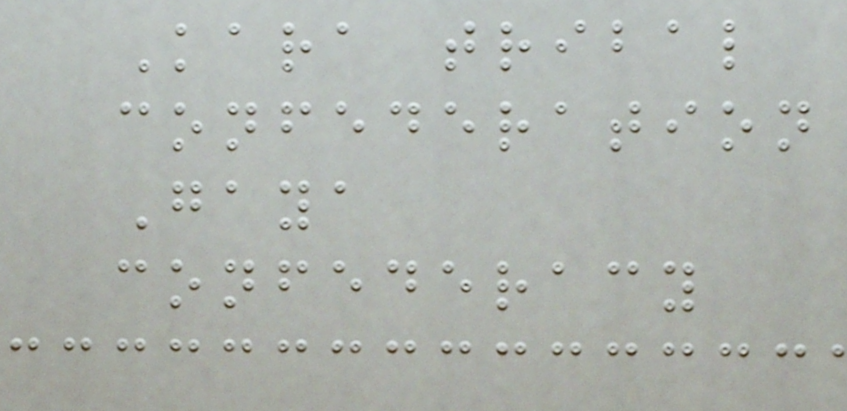Kara tribal
confederation
Gaya
confederacy
